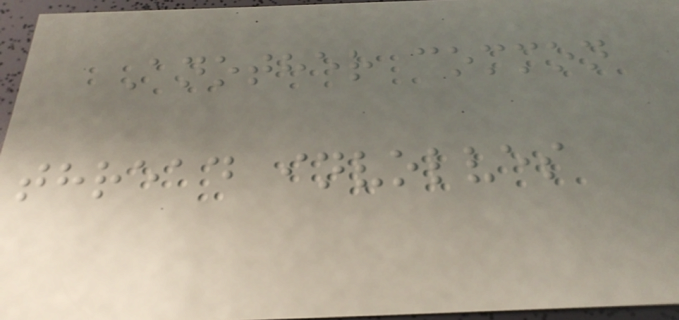Another common
thread involves
